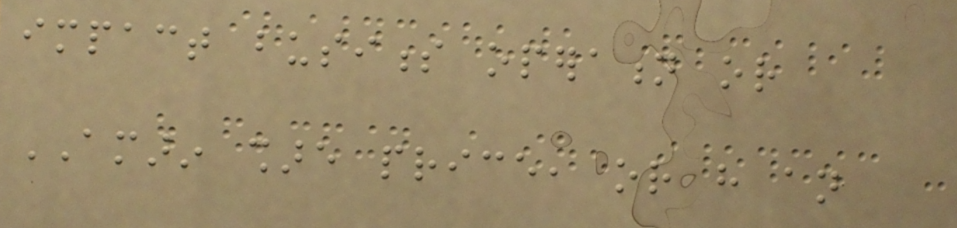impact business operation or
AMARIN share price, or have an
